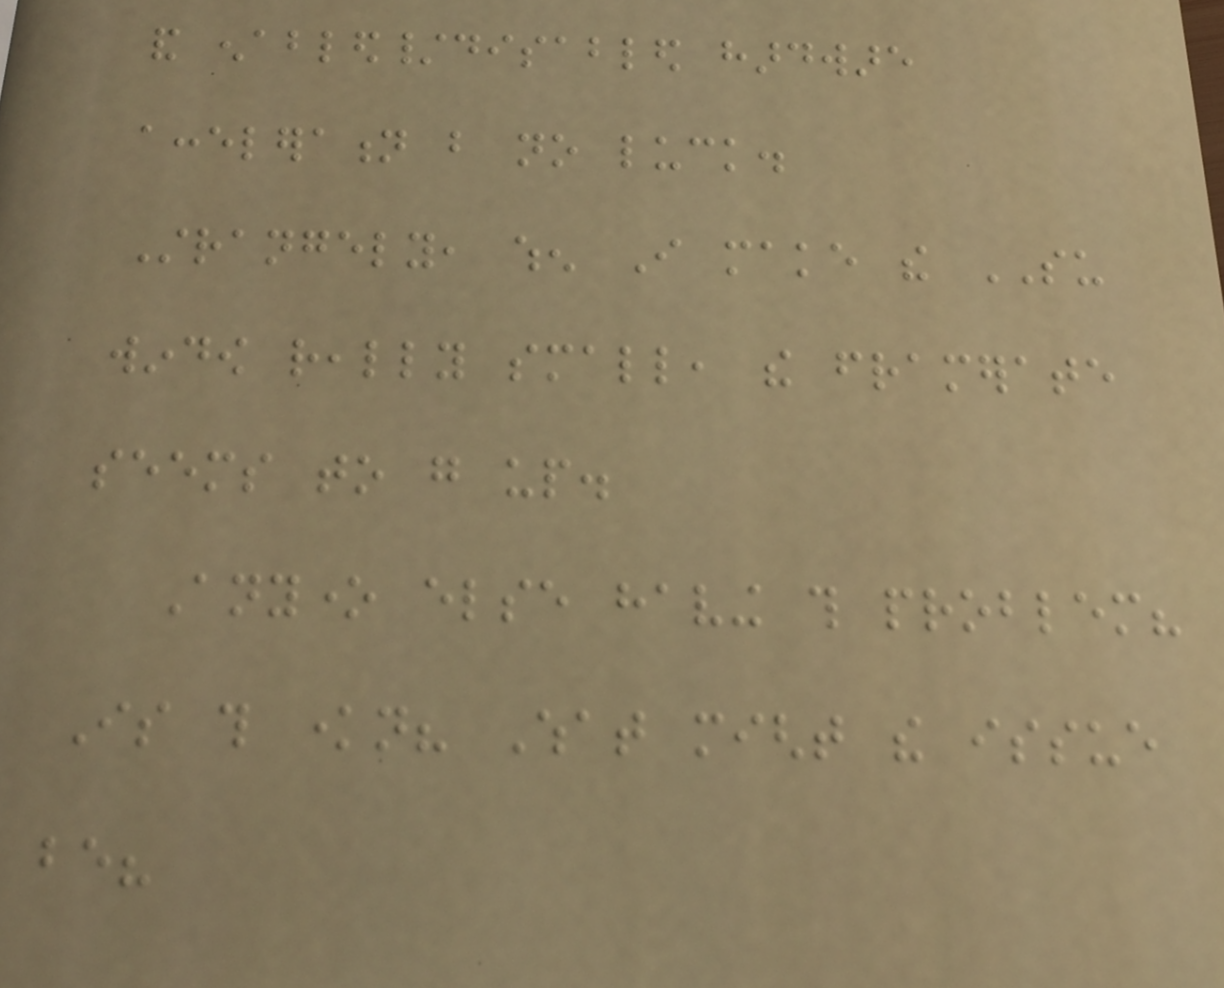and enabled/disabled hardware
acceleration but no luck.
Strangely, when I make the SU
window really small, the framerate
seems to go up.
Anyone else having this problem?
Is this known? What might the issue
be?
